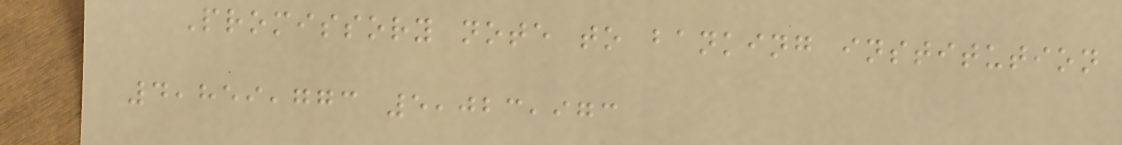Promissory note to banking institution
4,859,773 5,023,973
